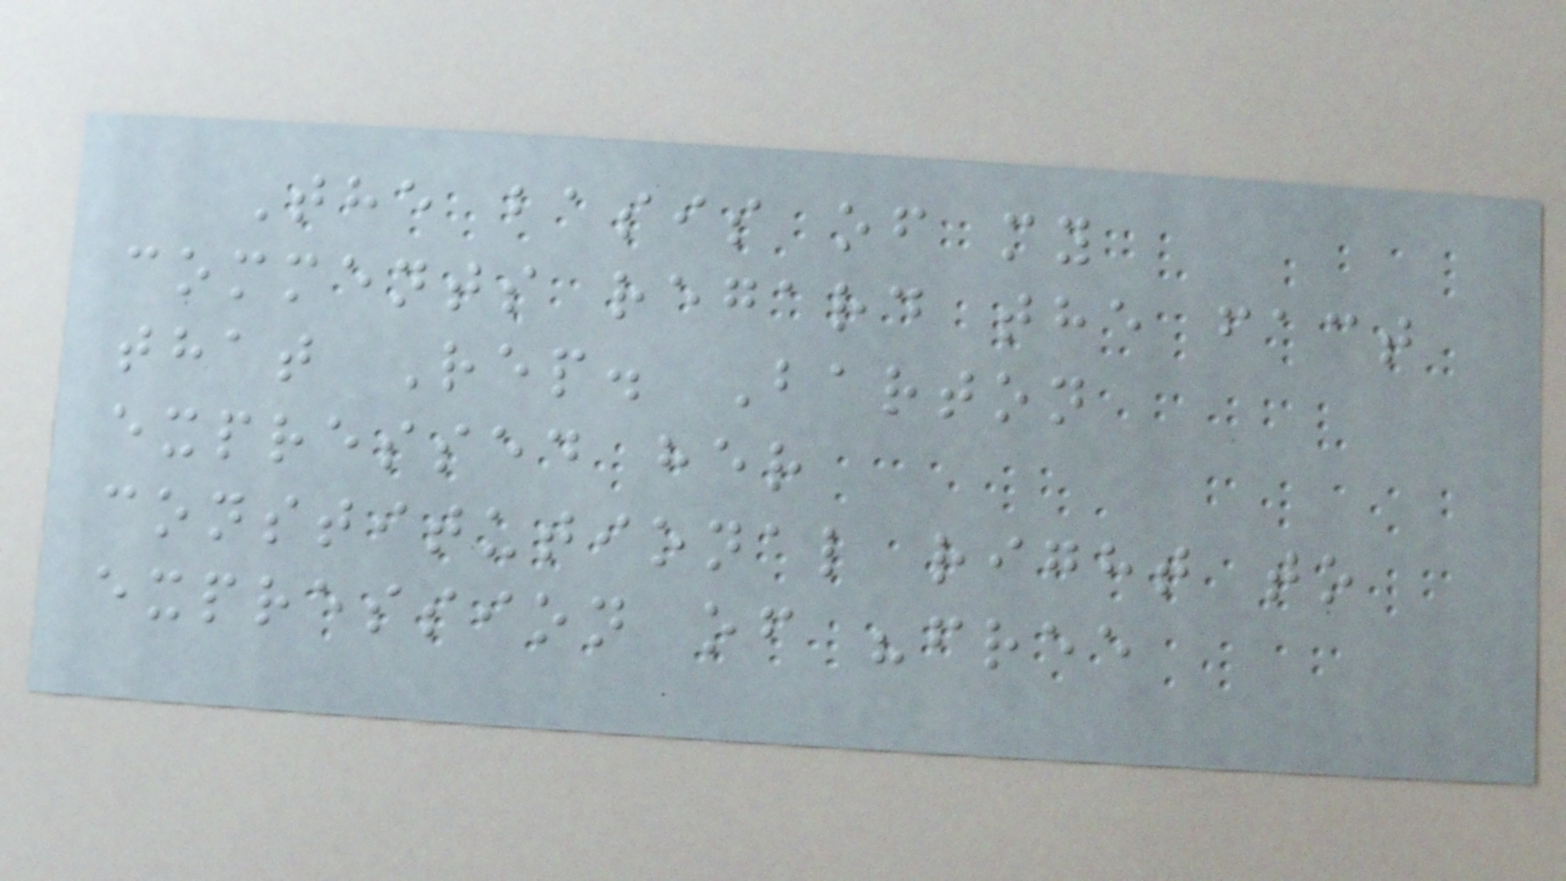The basis of my
comments regard the fact
that Rep. Barton
expressed her
constitutional right to
expression of "free
